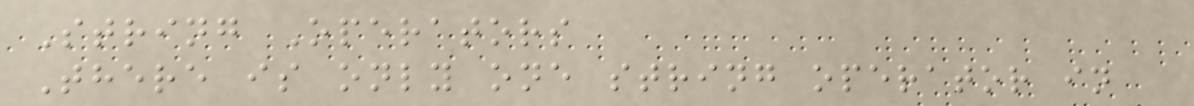String Operators
There is only one string operator in
